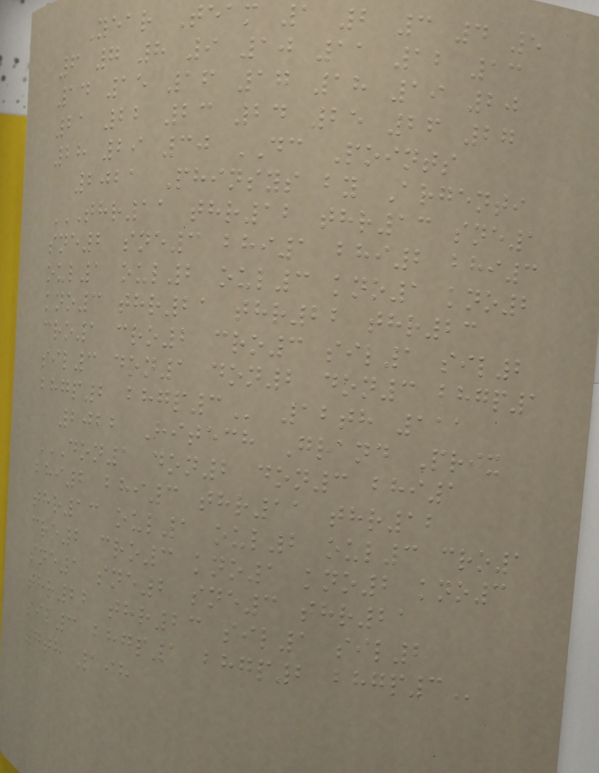Year Team 1 2 3 4 5
6 7 8 9 10 11 12 13
14 15 16 17 18 19 20
21 22 23 24 25 26 27
28 29 30 DC Points
2021 Phinsys by Argenti
THR11 THR12 THR13 SNE1
SNE2 SNE3 BHI1 BHI2 BHI3
OUL1 OUL2 OUL3 KNO1 KNO2
KNO3 THR21 THR22 THR23
CRO1 CRO2 CRO3 SIL1 SIL2
SIL3 DON1 DON2 DON3 BHGP1
BHGP2 BHGP3 12th 111
2022 Hitech Grand Prix
DON1 DON2 DON3 BHI1
BHI2 BHI3 THR11 THR12
THR13 OUL1 OUL2 OUL3 CRO1
CRO2 CRO3 KNO1 KNO2 KNO3
SNE1 SNE2 SNE3 THR21
THR22 THR23 SIL1 SIL2
SIL3 BHGP1 BHGP2 BHGP3
7th 198
